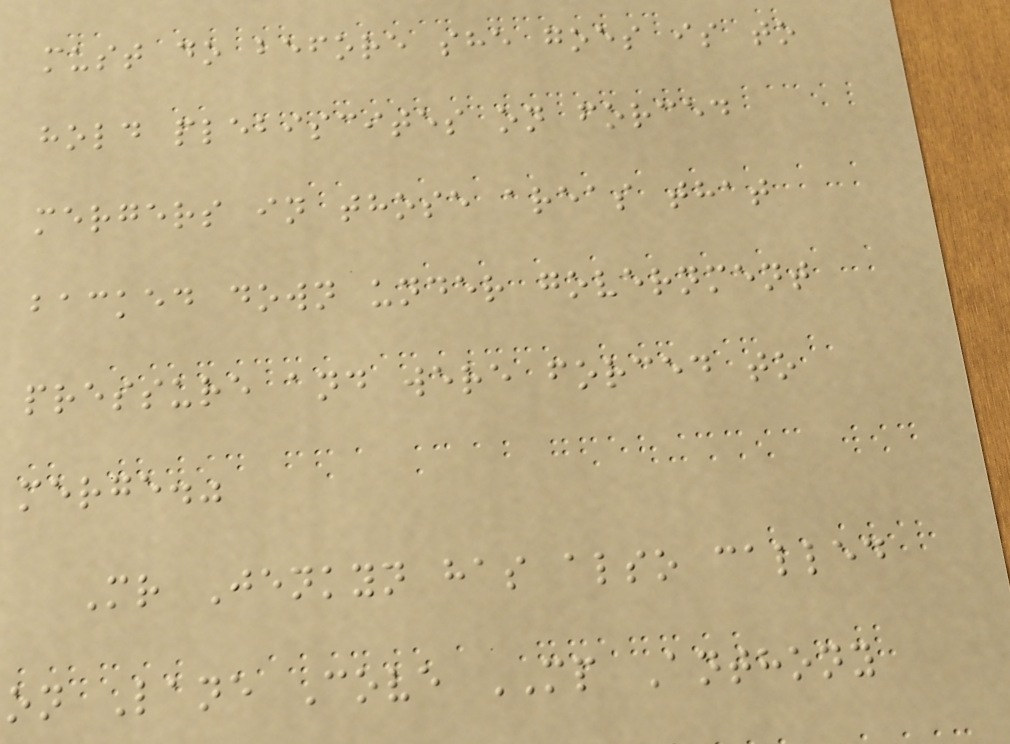must do before she goes is to
hold plebiscites on forced
mergers in those areas that
backed down under government
pressure and were forced to
merge."
Mr Jenkyn has also called
on Lane Cove MP Anthony
